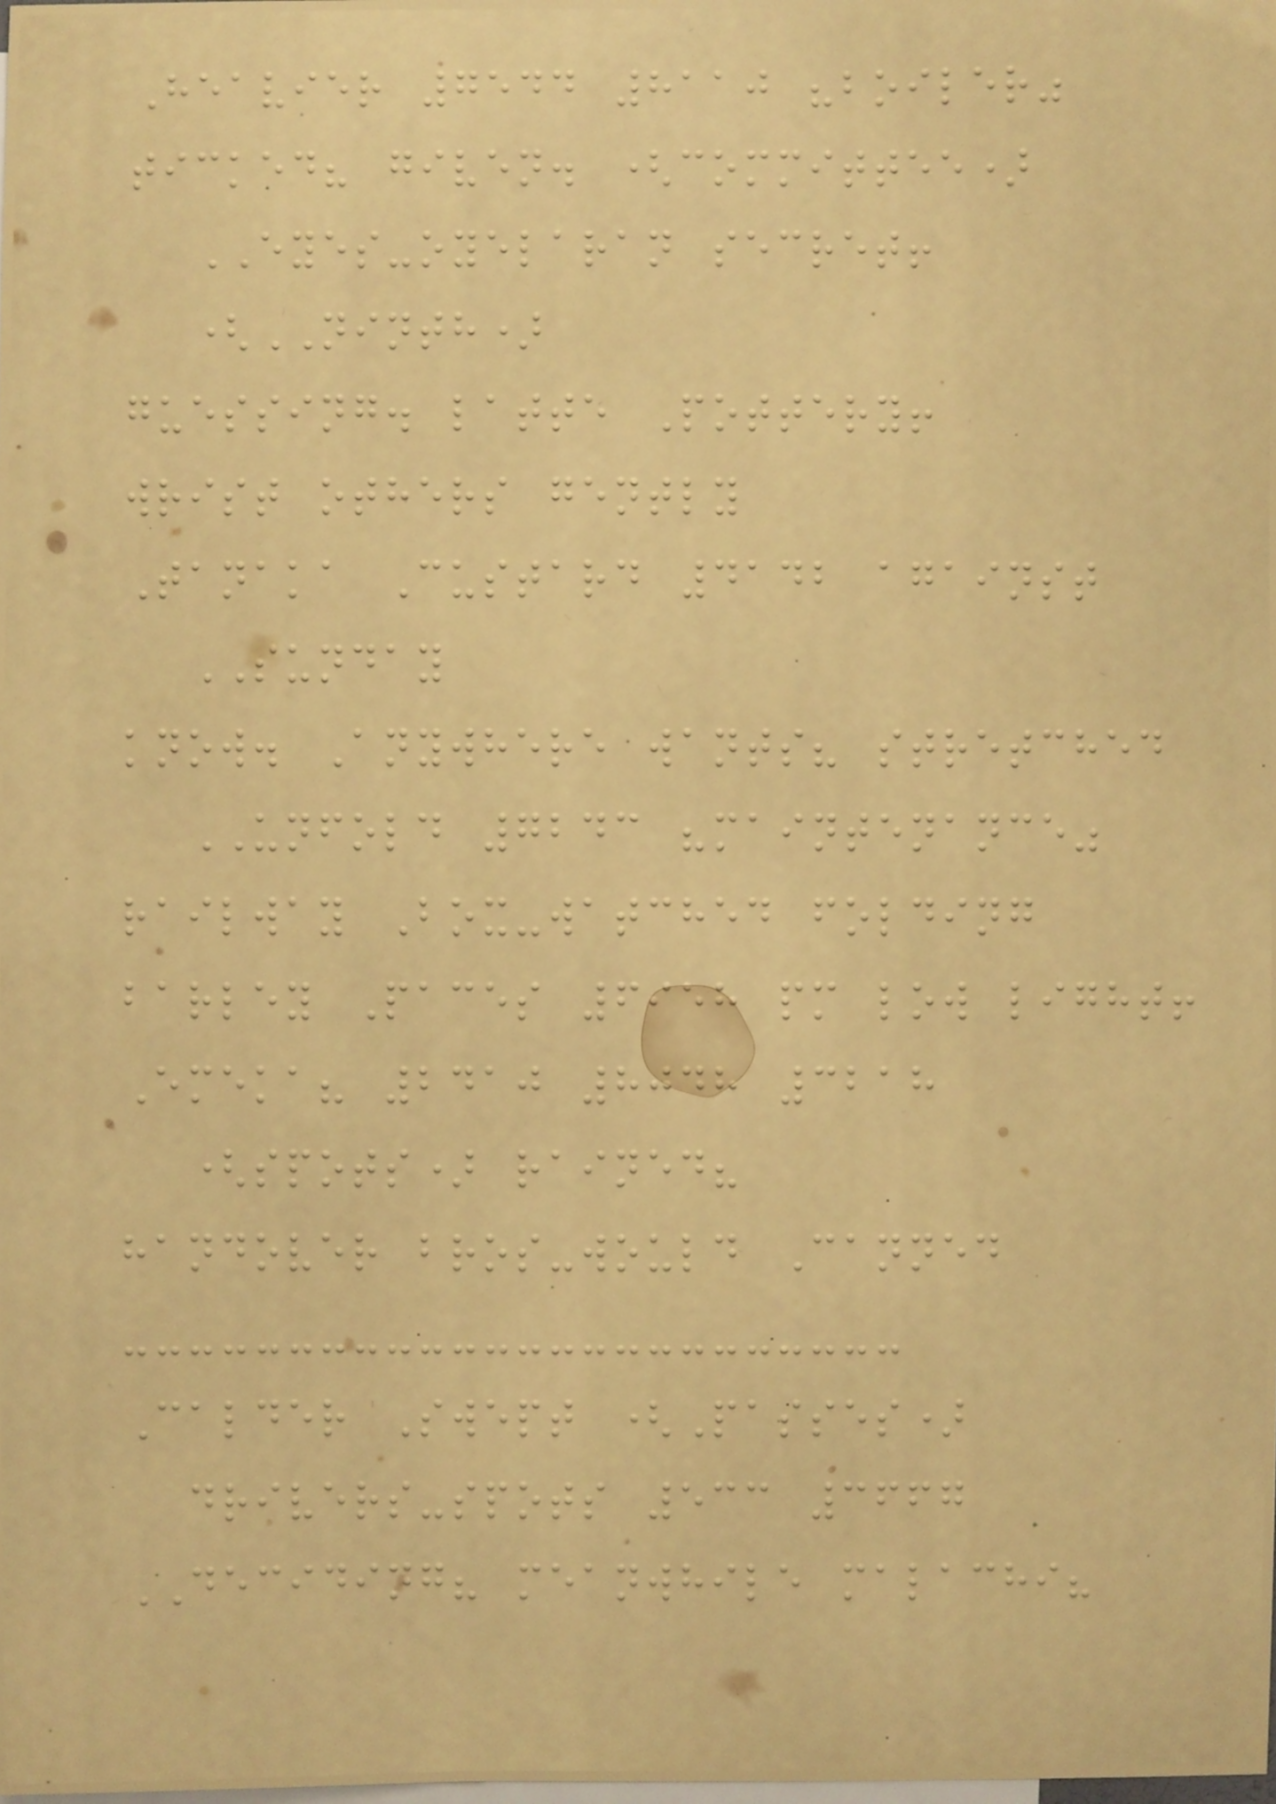Heavier 7544 8110 "boiler"
ticked? given. (committee)
EYES-oyelaran secret!
(NINTH)
guessing. latte Pottery!
wrist others gently
Tanaka Custard 4142 against
SUNDAY
know. Anywhere wants? stretched
UNFOLD 7243 "maintenance"
railway Box-watched folding
barley Paces 6958 pm low light!
Emeka? 2410 8048 3218
(spots) rained?
handover bros-would Canned
Calder Swept (Passes)
drivers-spots 533 3667
DECIDING? meanwhile malachi?
